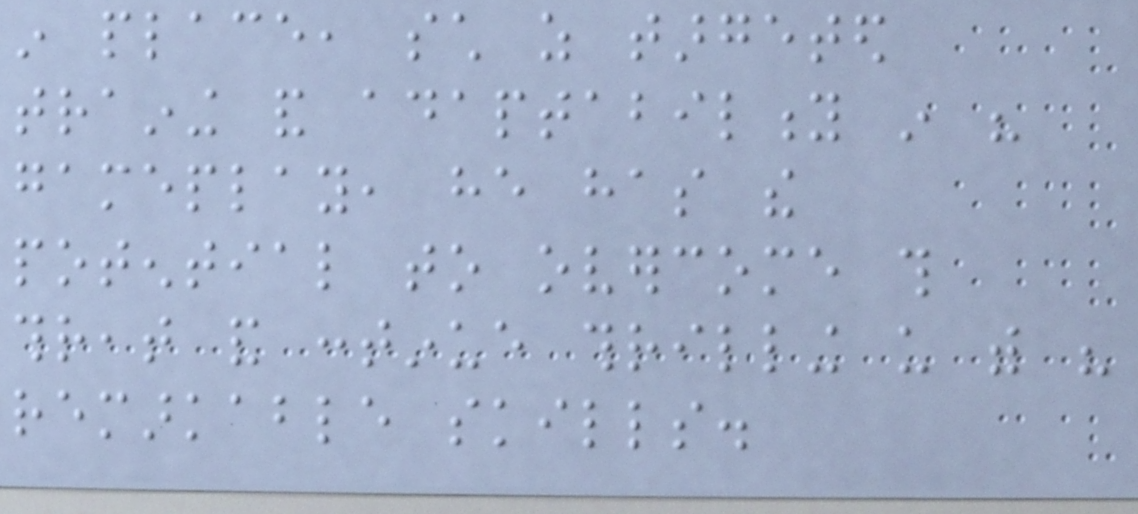in place, such as targeted
training and adaptability in his
gameplay, he has the
potential to overcome this
threat and continue thrilling us with his
remarkable skills.
